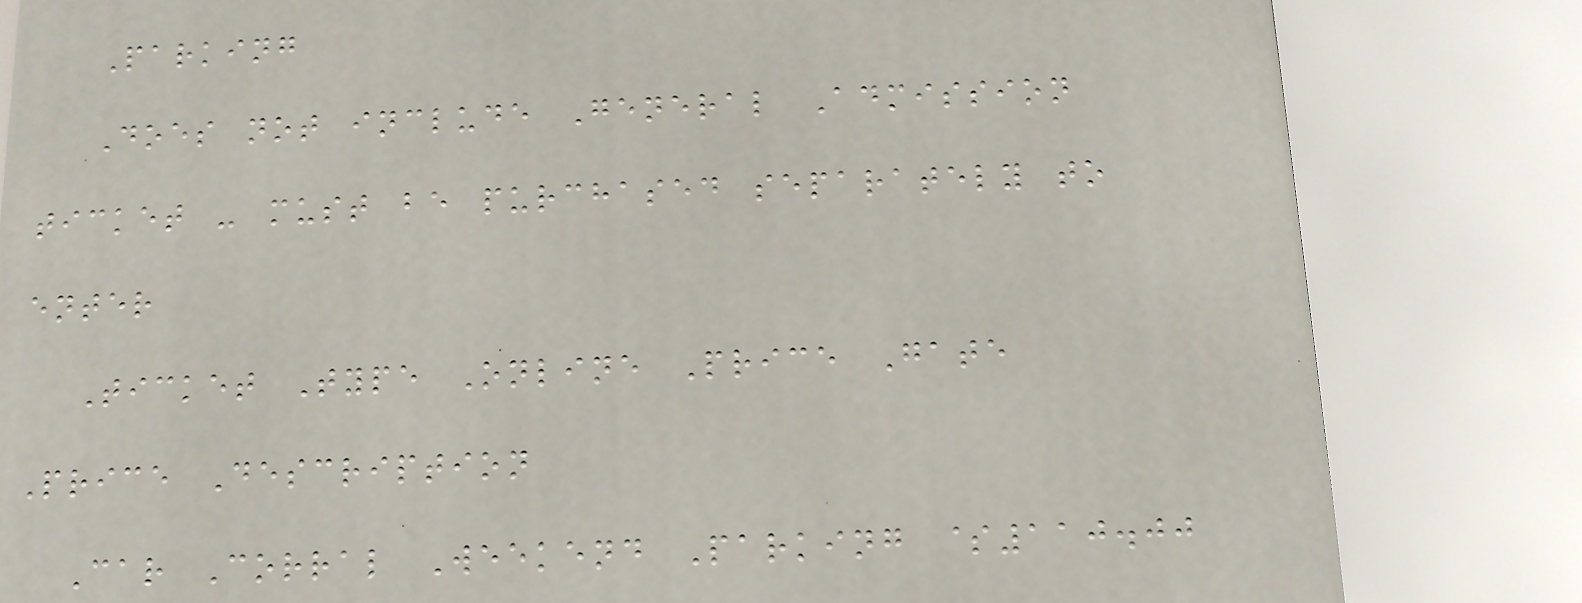Parking
Does not include General Admission
ticket - must be purchased separately to
enter
Ticket Type Online Price Gate
Price Description
Car Corral Weekend Parking $110.00
